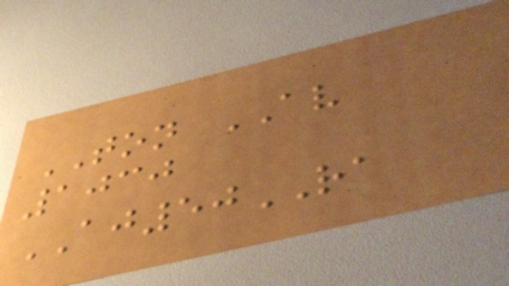TON AV
1030
AJ50RA
